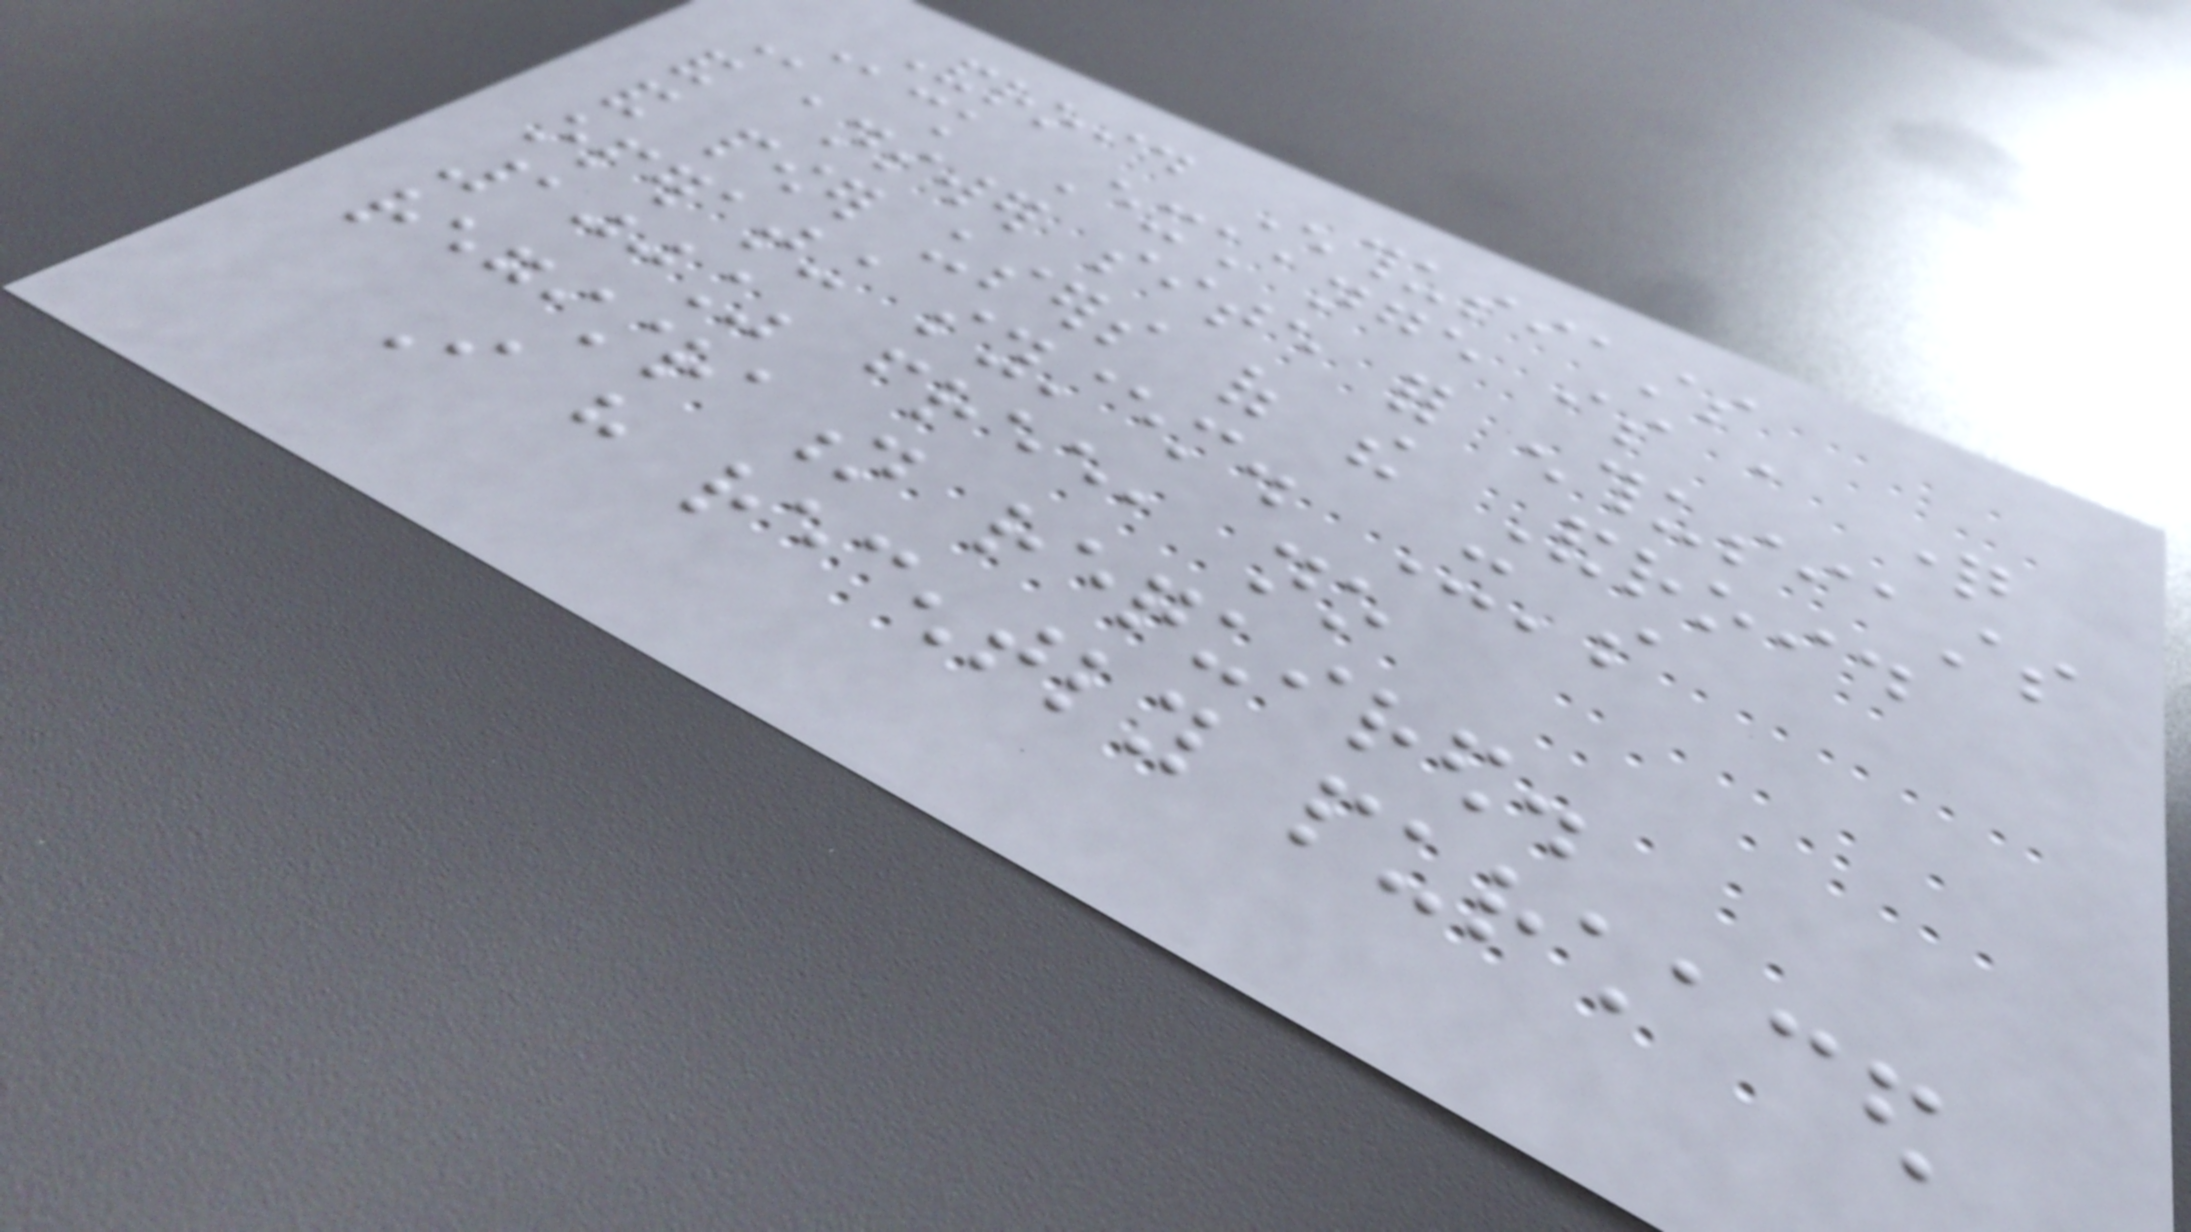Android Enthusiasts
Stack Exchange is a question
and answer site for enthusiasts
and power users of the Android
operating system. It's
100% free, no
registration required.
I have recently purchaced
